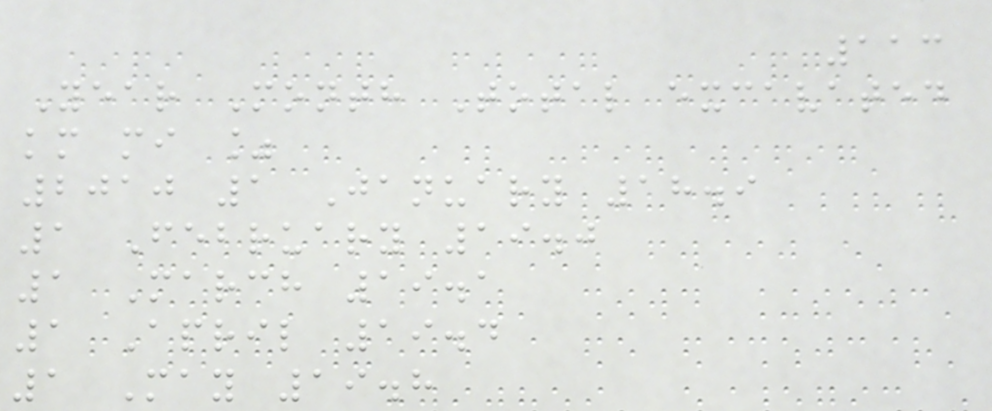113
Year Month Total excavated
km mi %
2010 1 January 18.9
1 February 19.0
1 March 19.1
1 April 19.4
1 May 19.8
